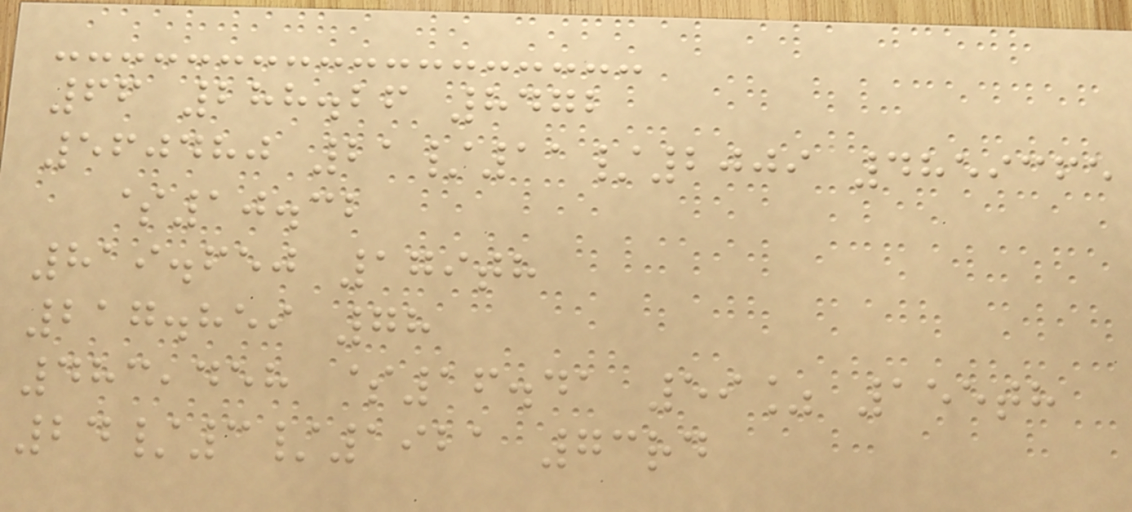66 288.26 8472
560480 21/11/2009 4859365
$10.32
819.650 179th
217.859 78
483,458 $16.41 59% 155th
24/3/1921 73rd
